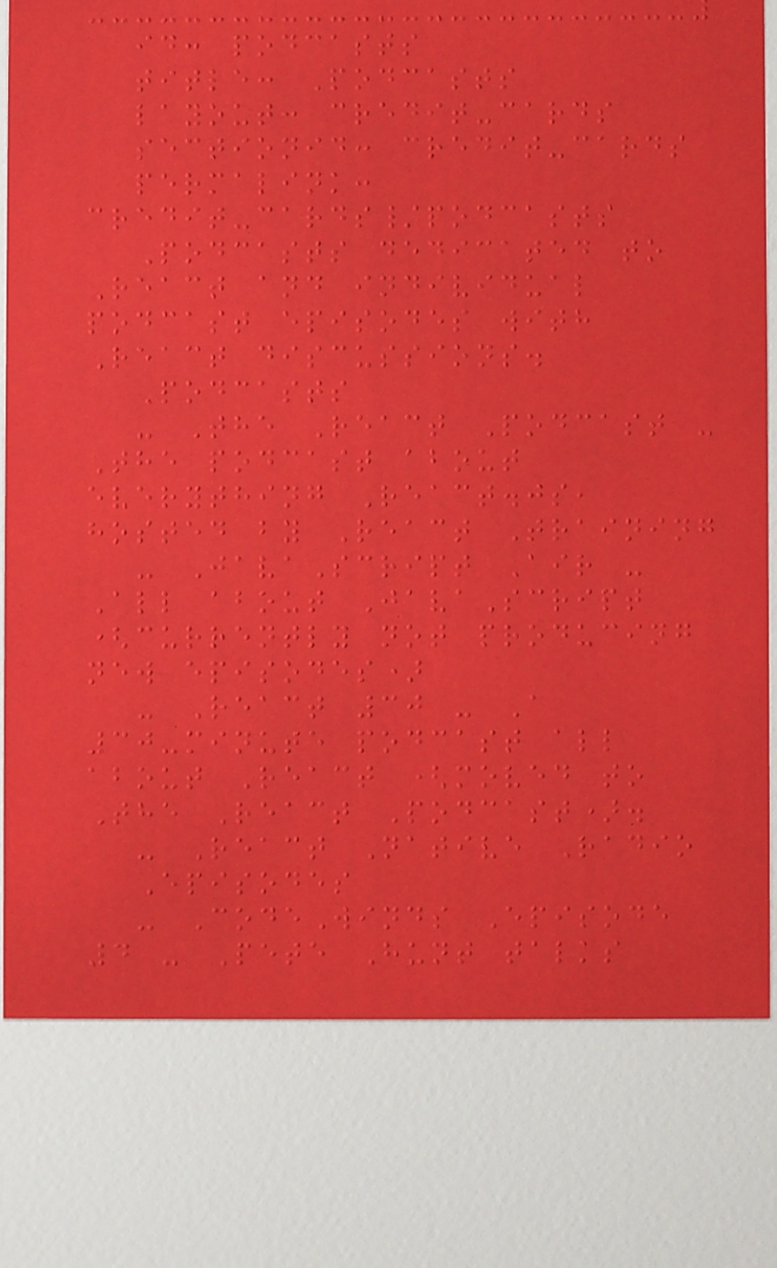id: podcasts
title: Podcasts
layout: credit-cards
sectionid: credit-cards
permalink:
credit-cards/podcasts
Podcasts dedicated to
React and individual
podcast episodes with
React discussions.
Podcasts
- The React Podcast -
The podcast about
everything React.js,
hosted by React Training
- JavaScript Air -
All about JavaScript
(currently not producing
new episodes)
- React 30 - A
30-minute podcast all
about React (moved to
The React Podcast).
- React Native Radio
Episodes
- CodeWinds Episode
4 - Pete Hunt talks
